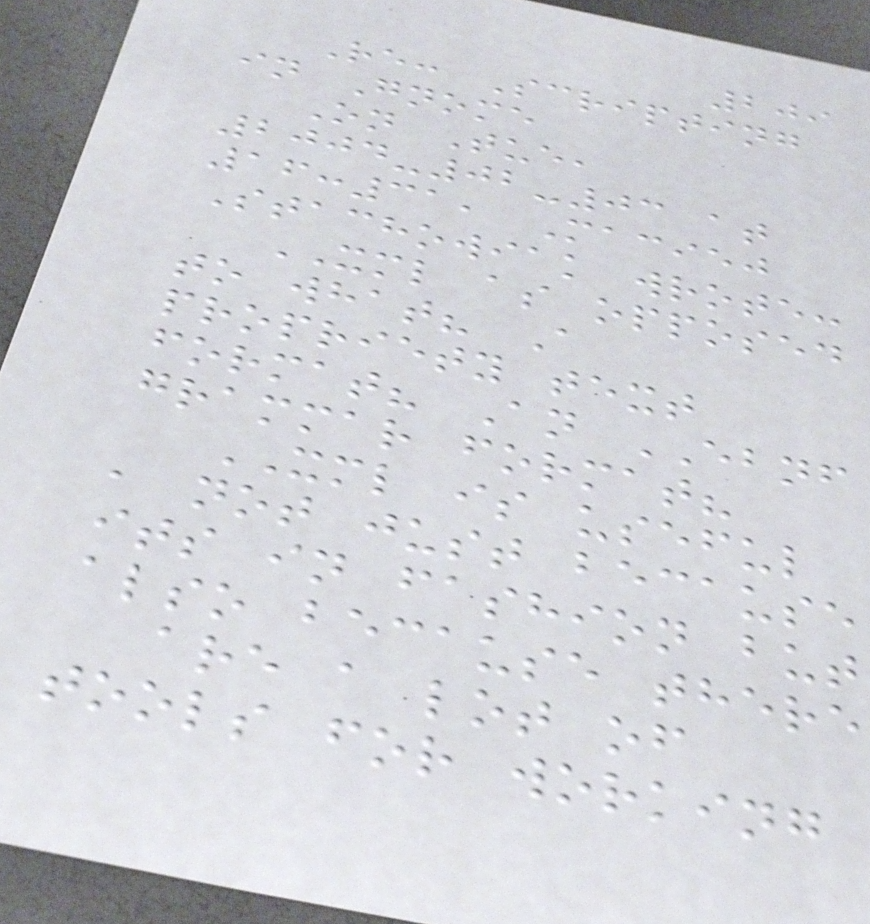209
Re: Scripting
in Gnome
On Tue,
2004-02-03 at
16:31, Maciej
Stachowiak wrote:
XML as opposed
to what? A
propriety text
format? An EBNF
grammar format?
XML is useful
, not just because
its in fashion but
also because there
are a lot of
tools for working
